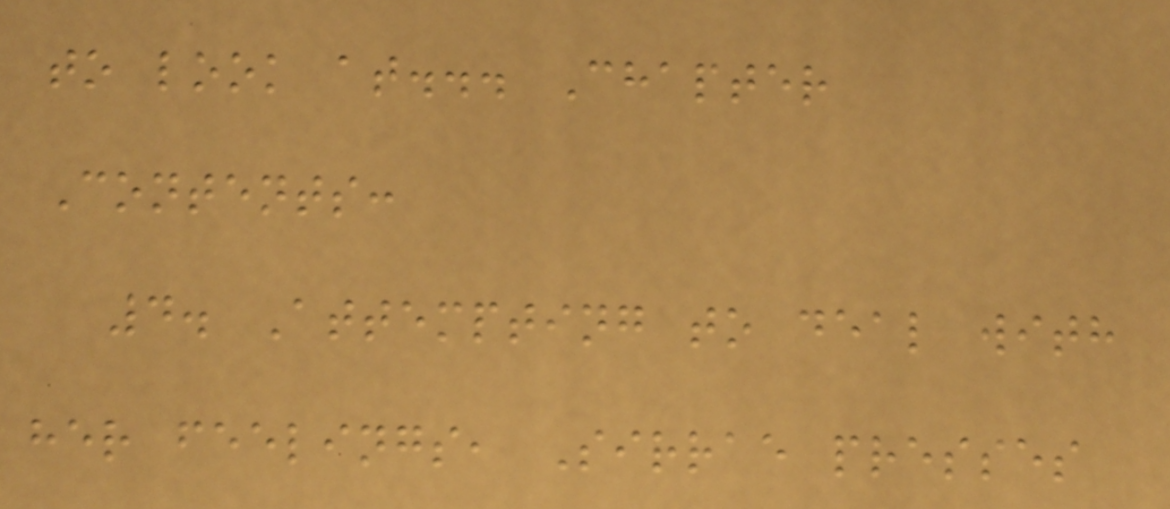to look at... Chapter
Contents:
4. Attempting to deal with
her feelings, Sirrae presses
